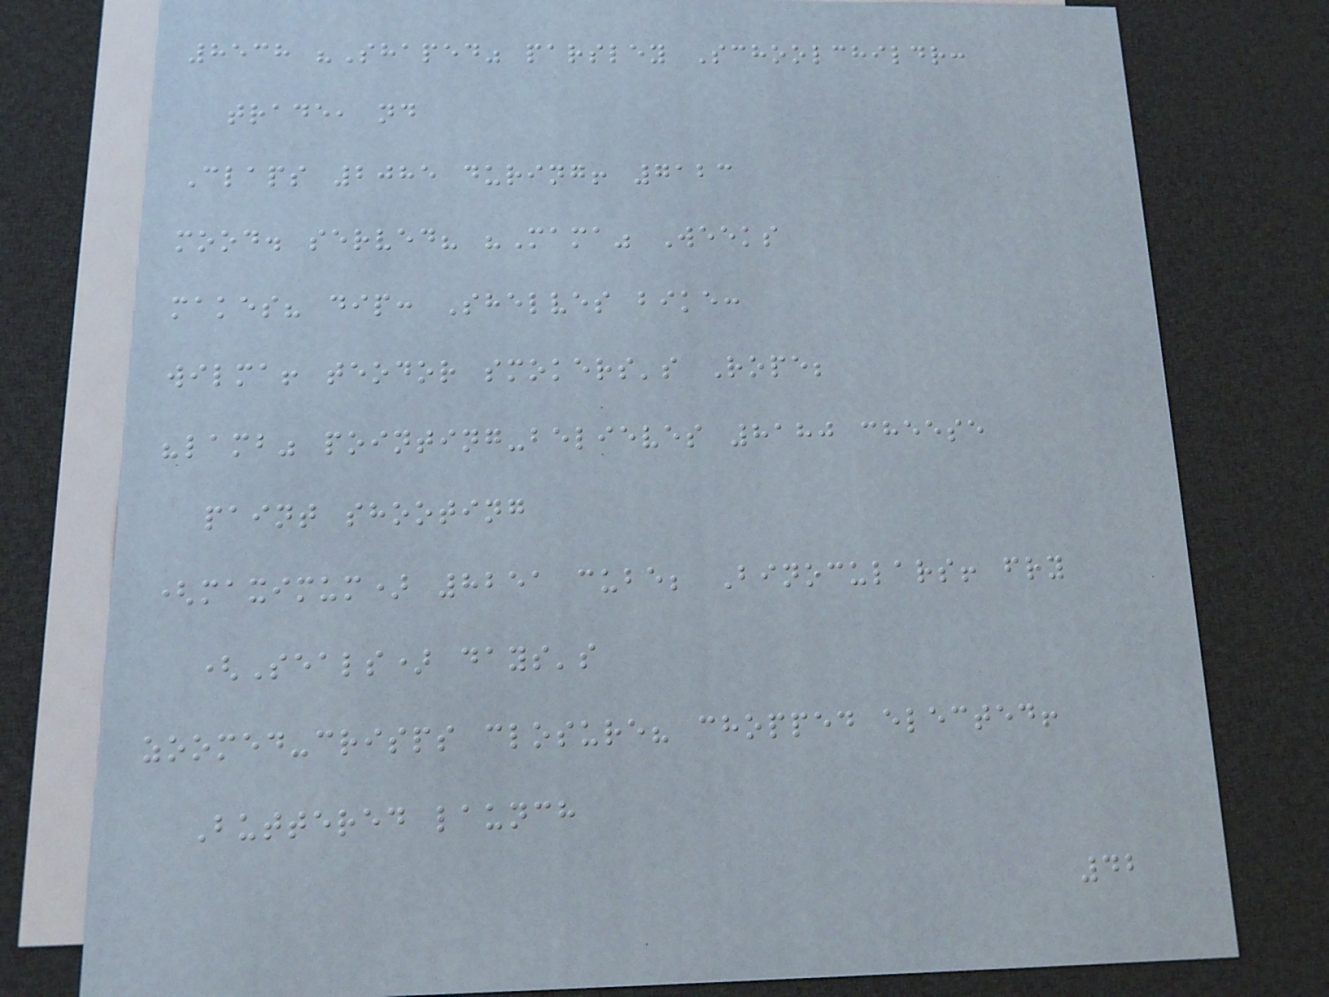8538 "Shaped" parsley Schoolchildr:
trade, nd
Claps 2085 during! 7123
mood. served? "Mama" Weeks
makes? dip: Shelves bike:
wilma! teodor smokers's Rope;
"lamb" pointing-believes 8180 cheese
paint shooting
(maximum) 8251 cube; Binoculars! fry
(Seals) days's
zoomed-crisps closure? chopped elected!
Buttered launch
42
